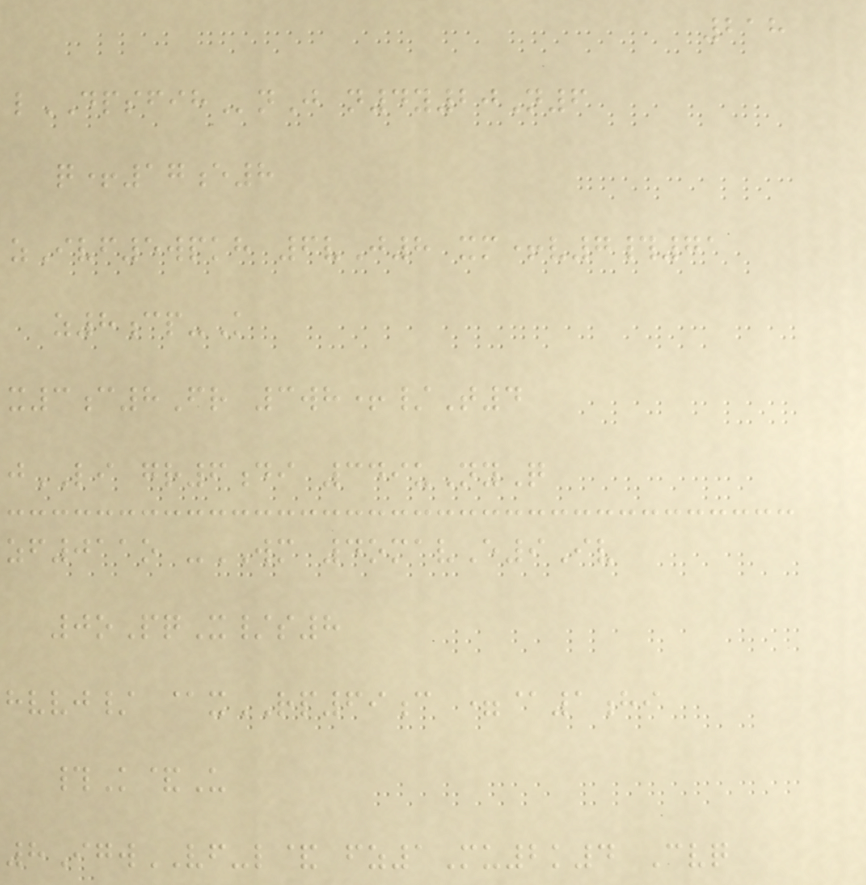218
lDPSFIHnJ n4y20N6
q+17e8
zIvf5wpkh 6vJ8 xm+v7#71
z8cp-K
x3c8Fr 3wh+/T4
jLI gr6di 349uNyQ
zf011o -WM 4omavE9Iv
0oPqX/s8
hvvj/ @xRP69c =@1hi
#K&U
8IgwVF-l& fz1Mu2k4 Cvq
